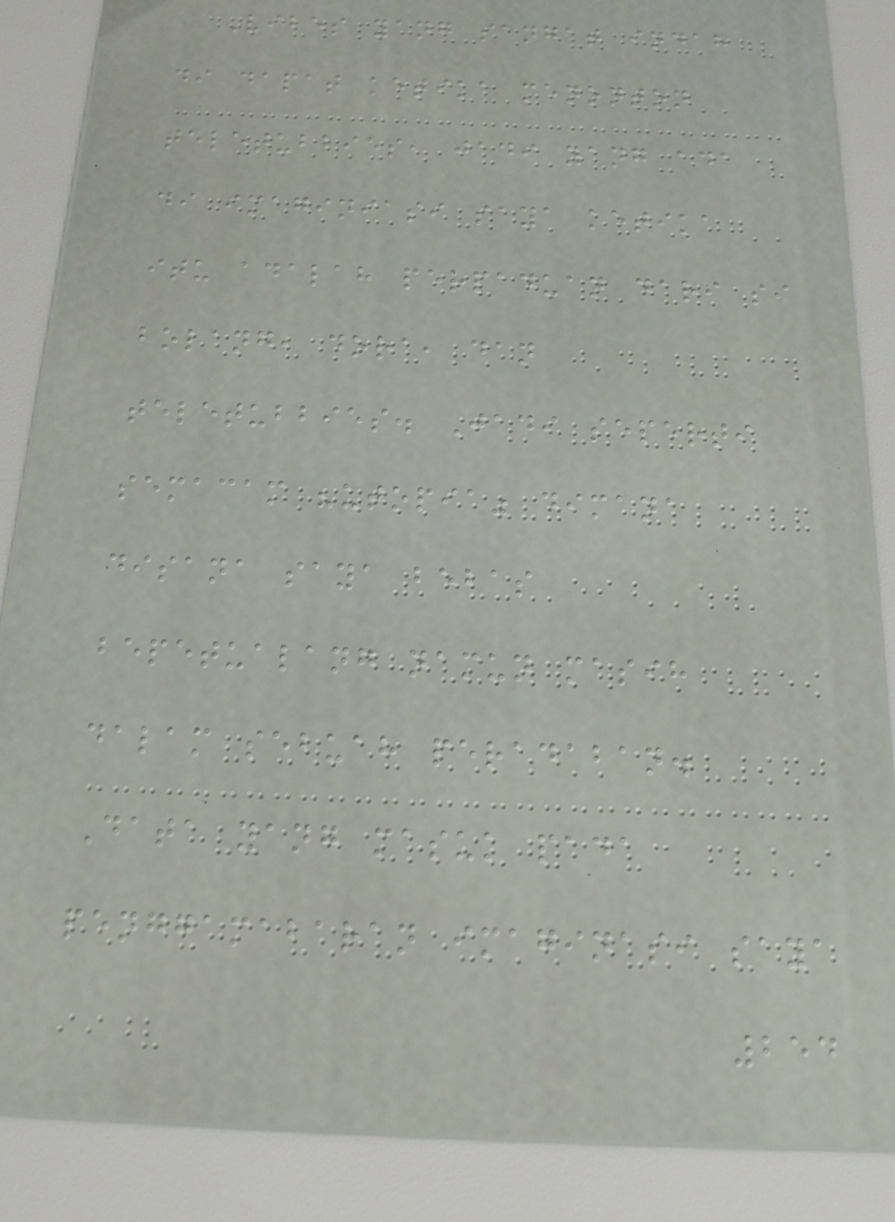Vibes yang sangat indah
di dapat ketika menonton
teletubbies, jadi yang ada
di imaginiasi saya ketika
itu adalah perpaduan dari si
bolang, dora, dan
teletubbies. Jadi seperti
semacam "utopia" dimana
disana saya bebas
bepetualang namun masih
dalam sebuah peradaban.
Data yang masuk pada
penggamabaran imaginasi saya
254
